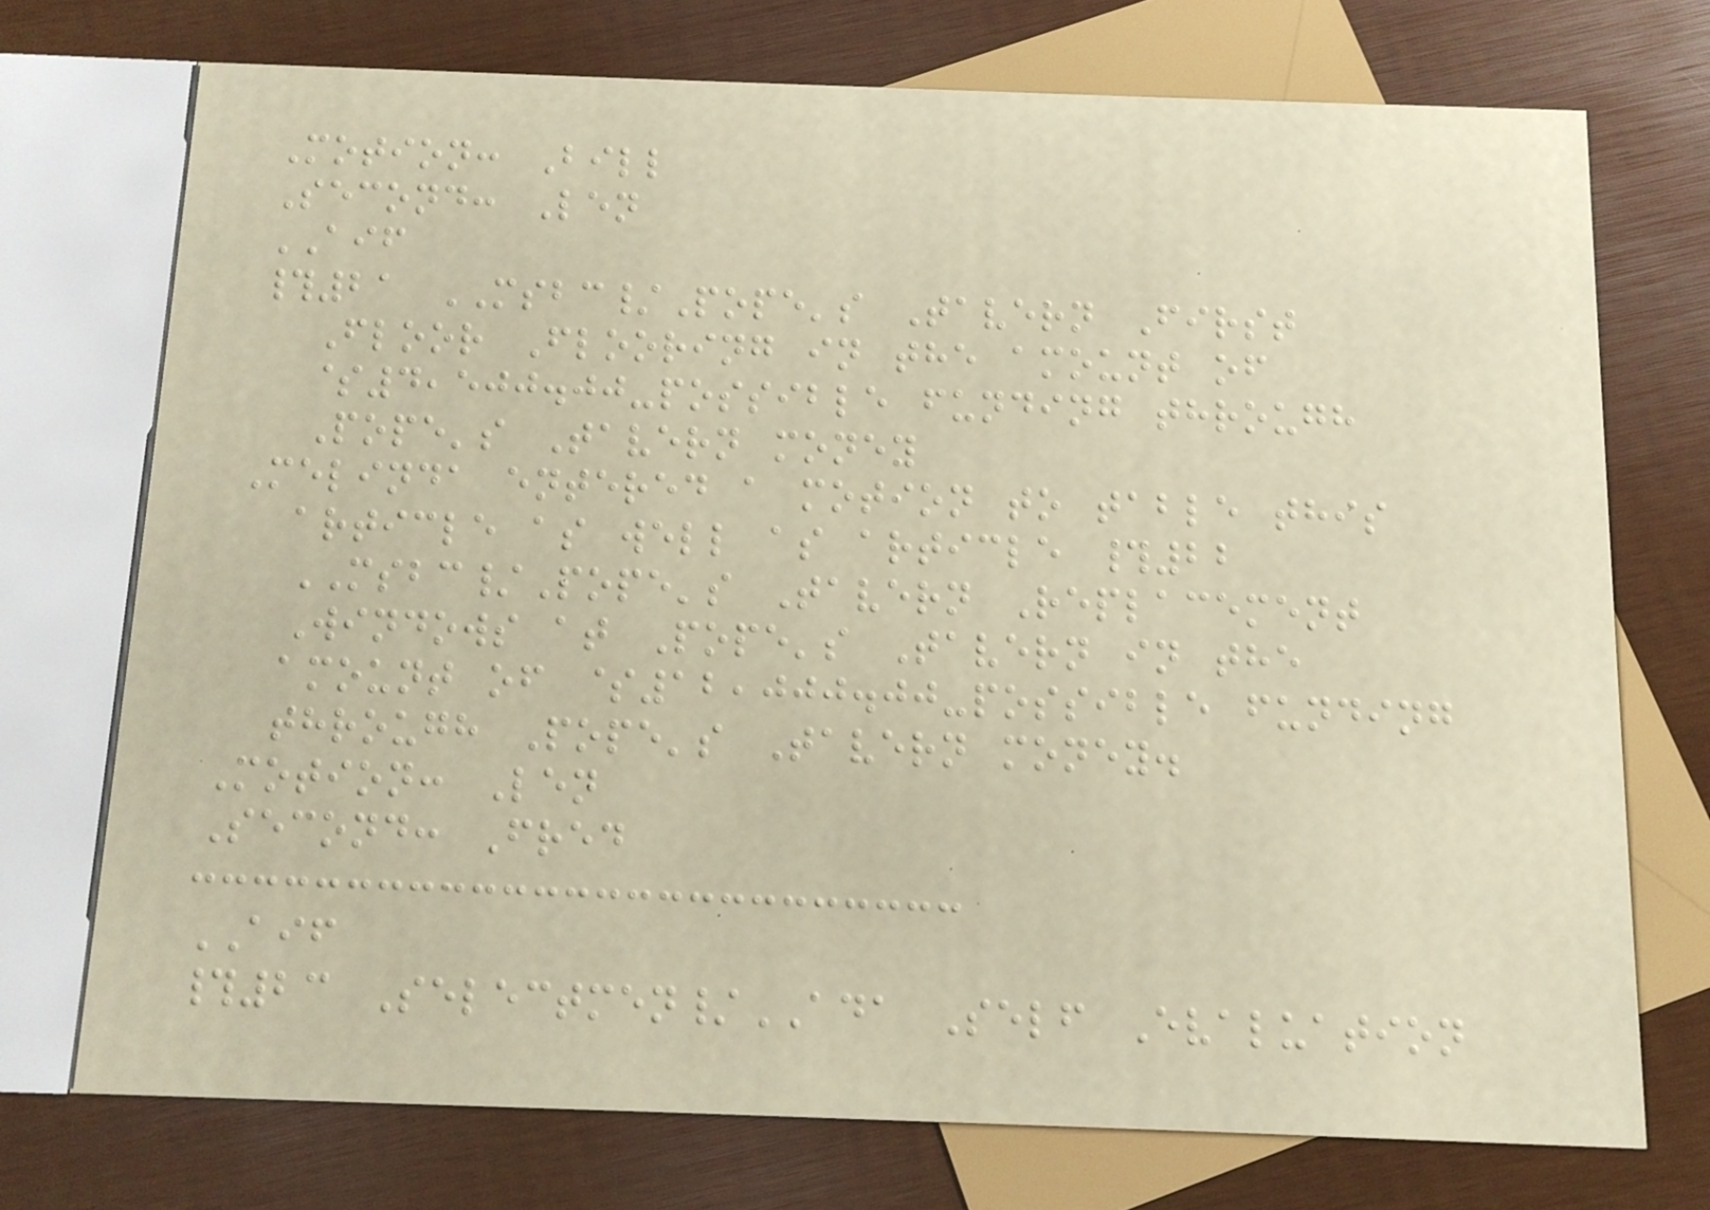Motion: Bill
Second: Len
AIF
#21 MSBC/Pope's Tavern First
Floor Flooring in the amount of
$4,500.00-possible funding through
Pope's Tavern money
Melinda entered a motion to table this
article as well as article #22
MSBC/Pope's Tavern Replacement
Windows at Pope's Tavern in the
amount of $12,000.00-possible funding
through Pope's Tavern money.
Motion: Len
Second: Fred
AIF
#23 Selectmen/ADA Self Evaluation
